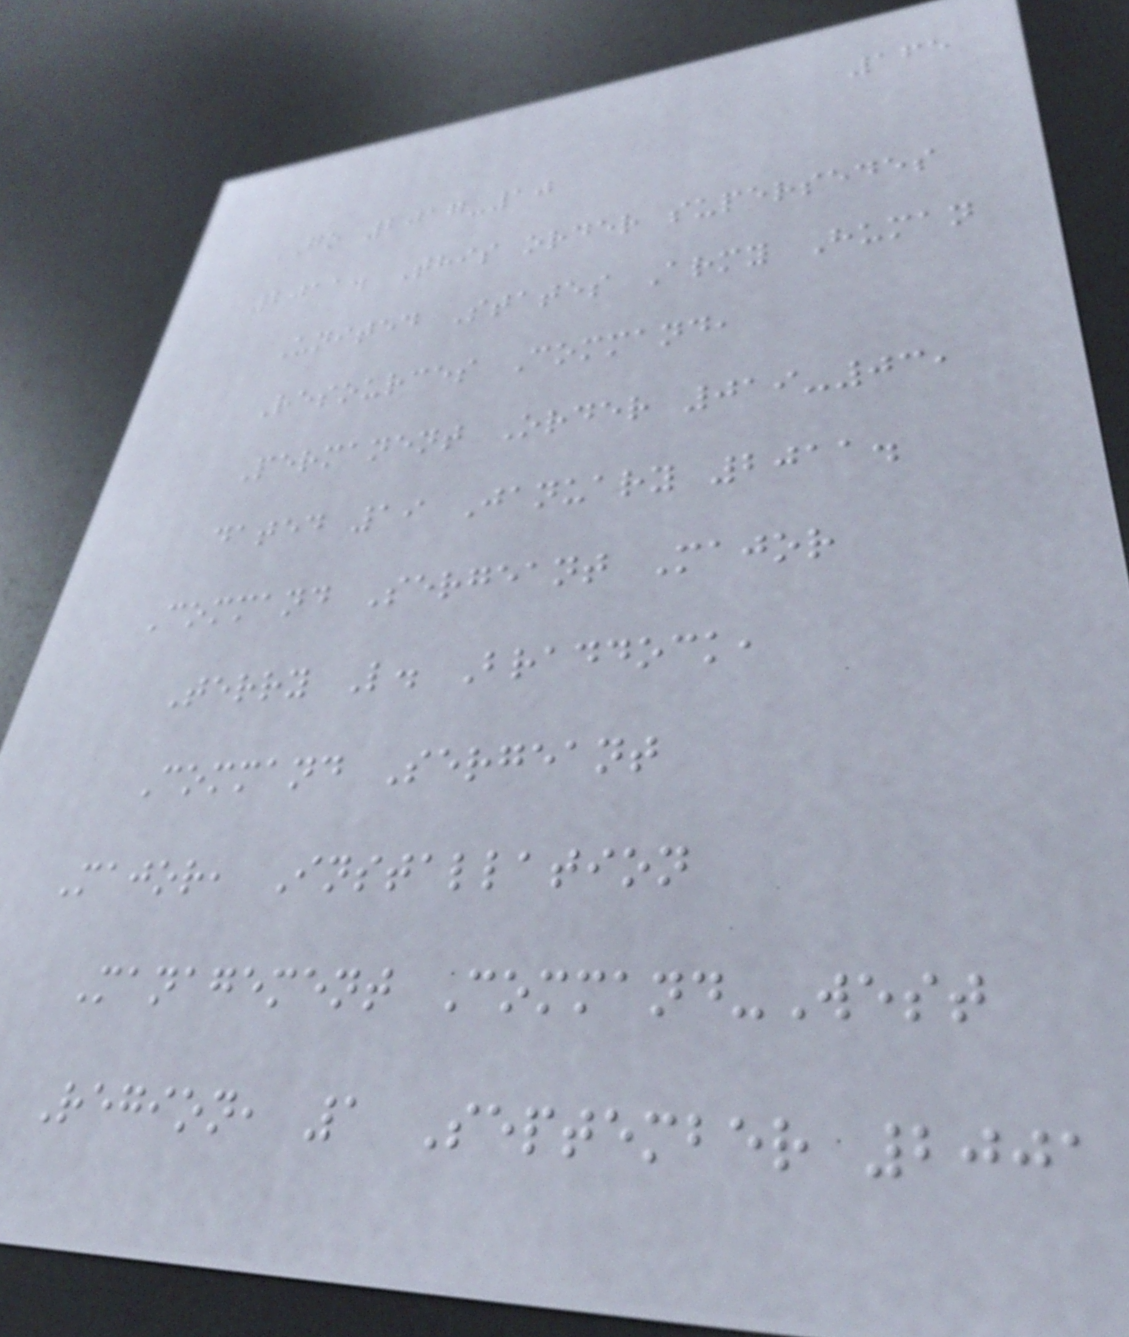165
GO 2017-10
2011. This order supersedes
United States Army Human
Resources Command,
Permanent Order 019-03,
dated 19 January 2011.
Command Sergeant Major
Terry L. Braddock,
Command Sergeant
Major, Installation
Management Command-West
Region, 1 September 2001
